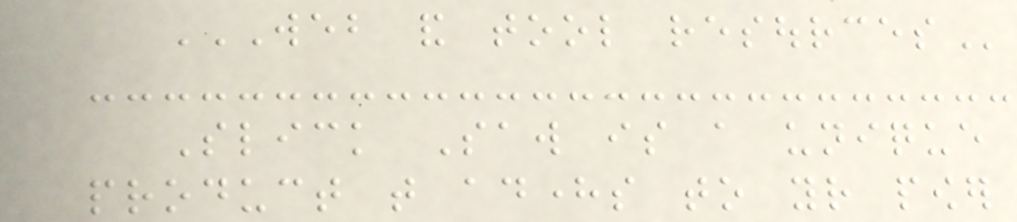WEB AND TOOL RESOURCES
Slick Saw is a unique
product that adheres to your power
